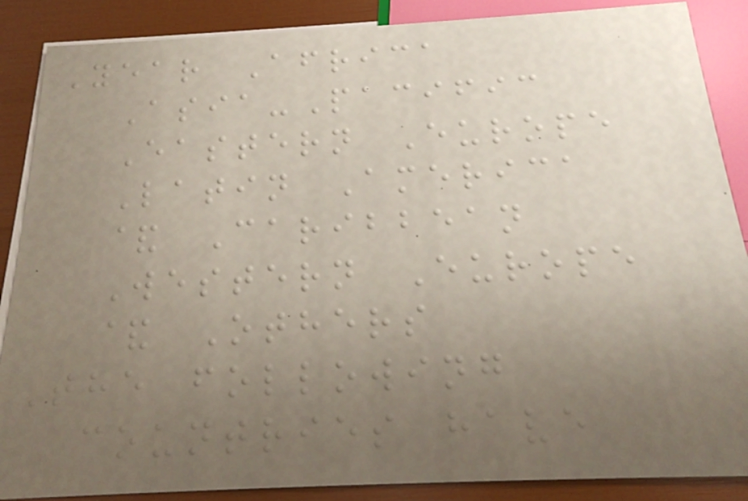Year Africa
Asia-Pacific
Eastern Europe
Latin America
& Caribbean
Western Europe
& Others
The following
countries have
